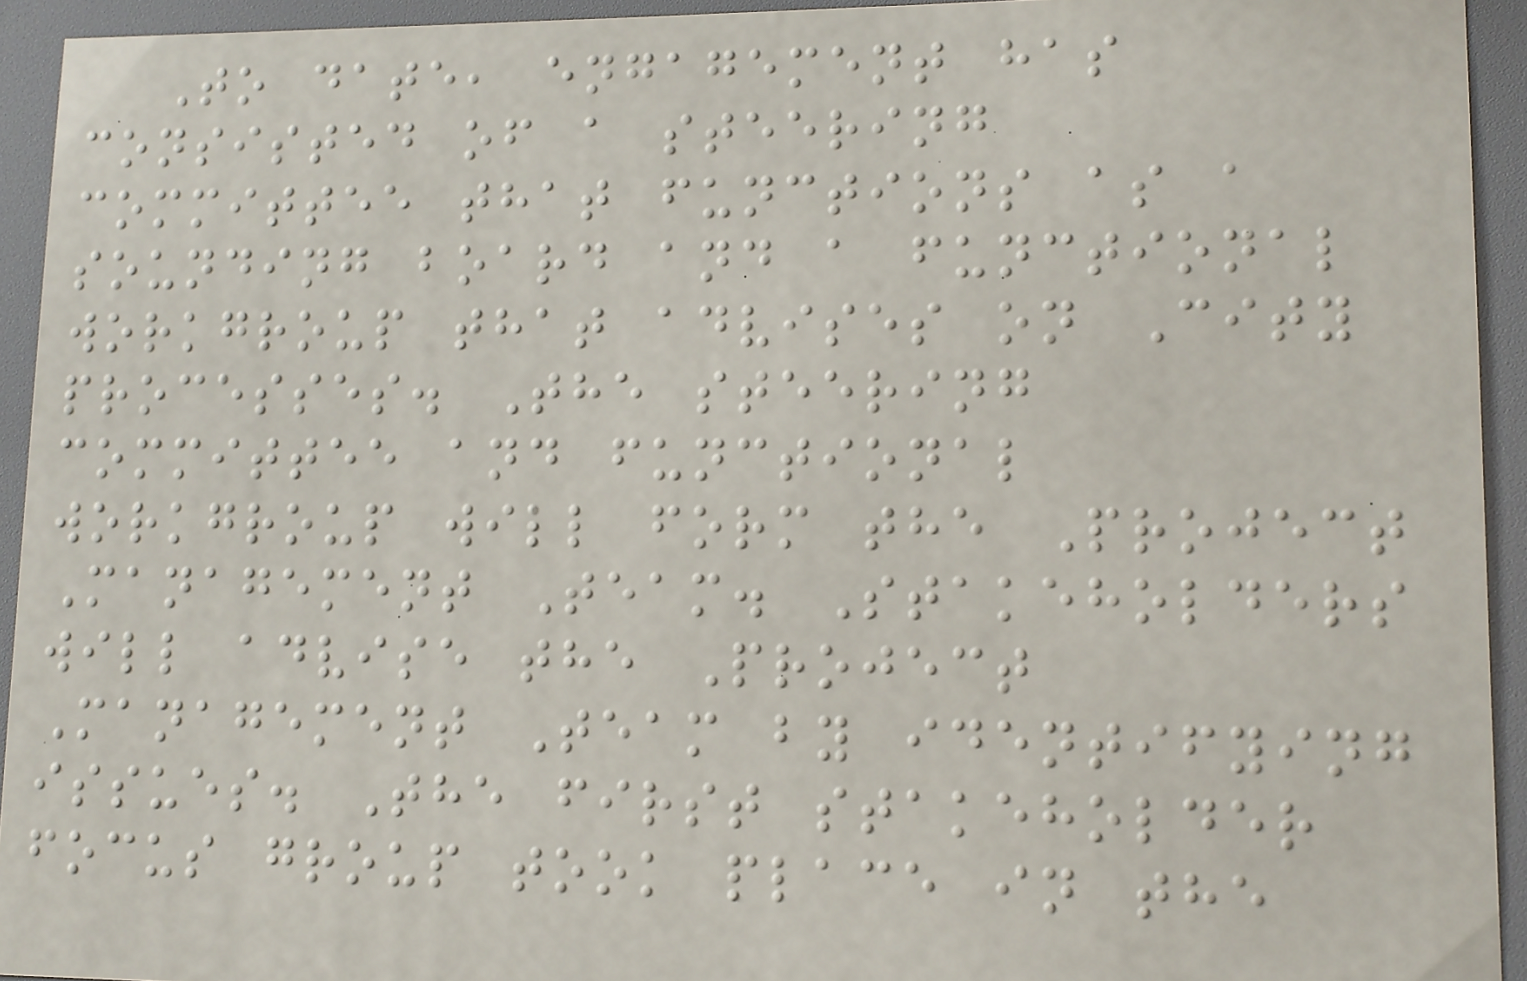To date, engagement has
consisted of a steering
committee that functions as a
sounding board and a functional
workgroup that advises on City
processes. The steering
committee and functional
workgroup will form the Project
Management Team. Stakeholders
will advise the Project
Management Team by identifying
issues. The first stakeholder
focus group took place in the
